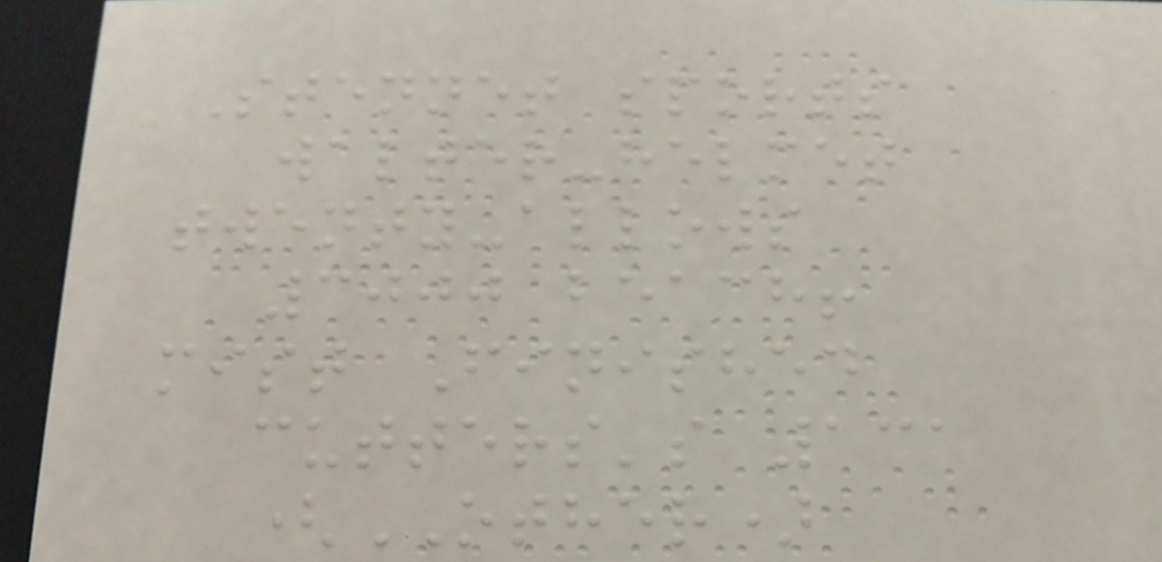Stennet sports
walter-helmet
twenty-allows
3000 beach!
mist Finished
cutters's 131
(OTHER)
